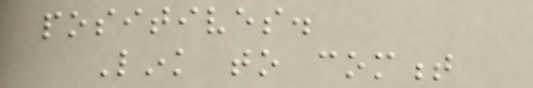positives.
Link to comment
